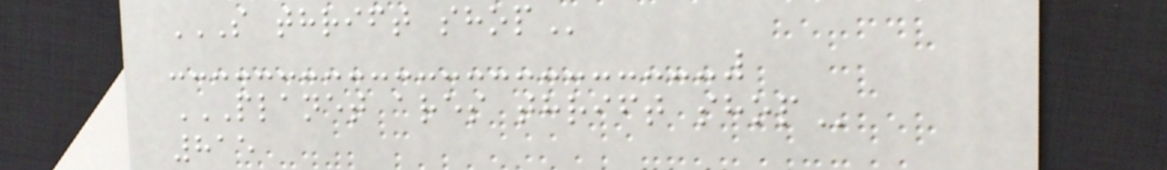S THRIFT SHOP
PLANET ARES THRIFT SHOP
815
